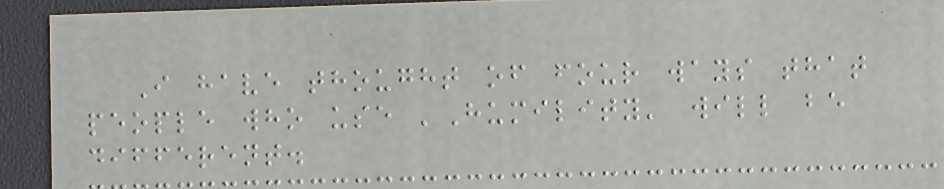I have thought of four ways that
people who use 'Humility' will be
different.
